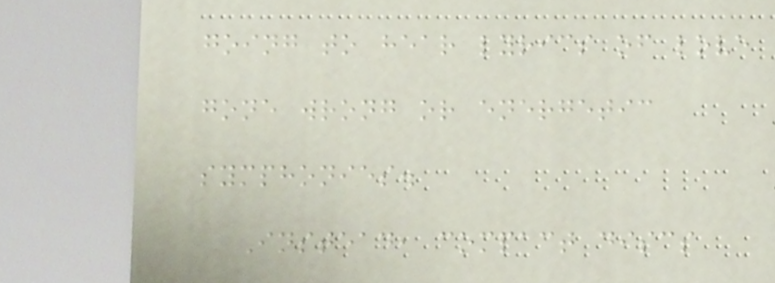going to hear lyrics of love
gone wrong or energetic
symphonies.
Instead, compact discs
